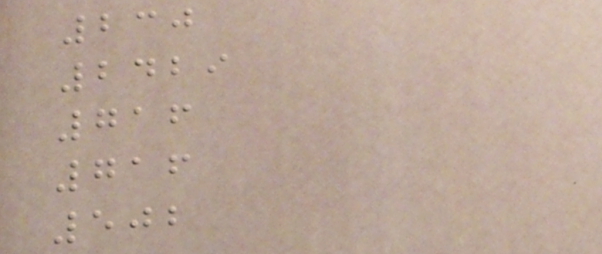230
2429
716
716
502
